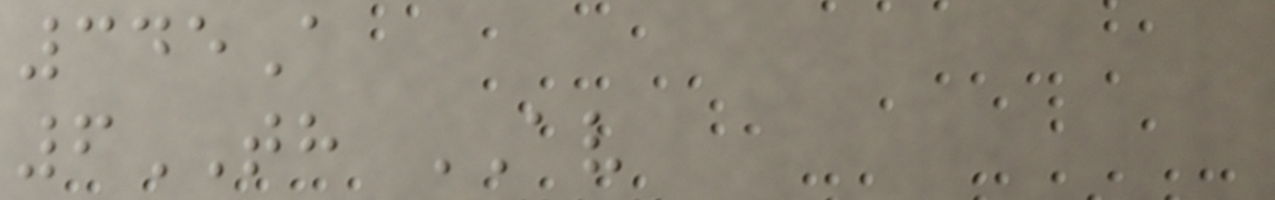345A
6TH AV
